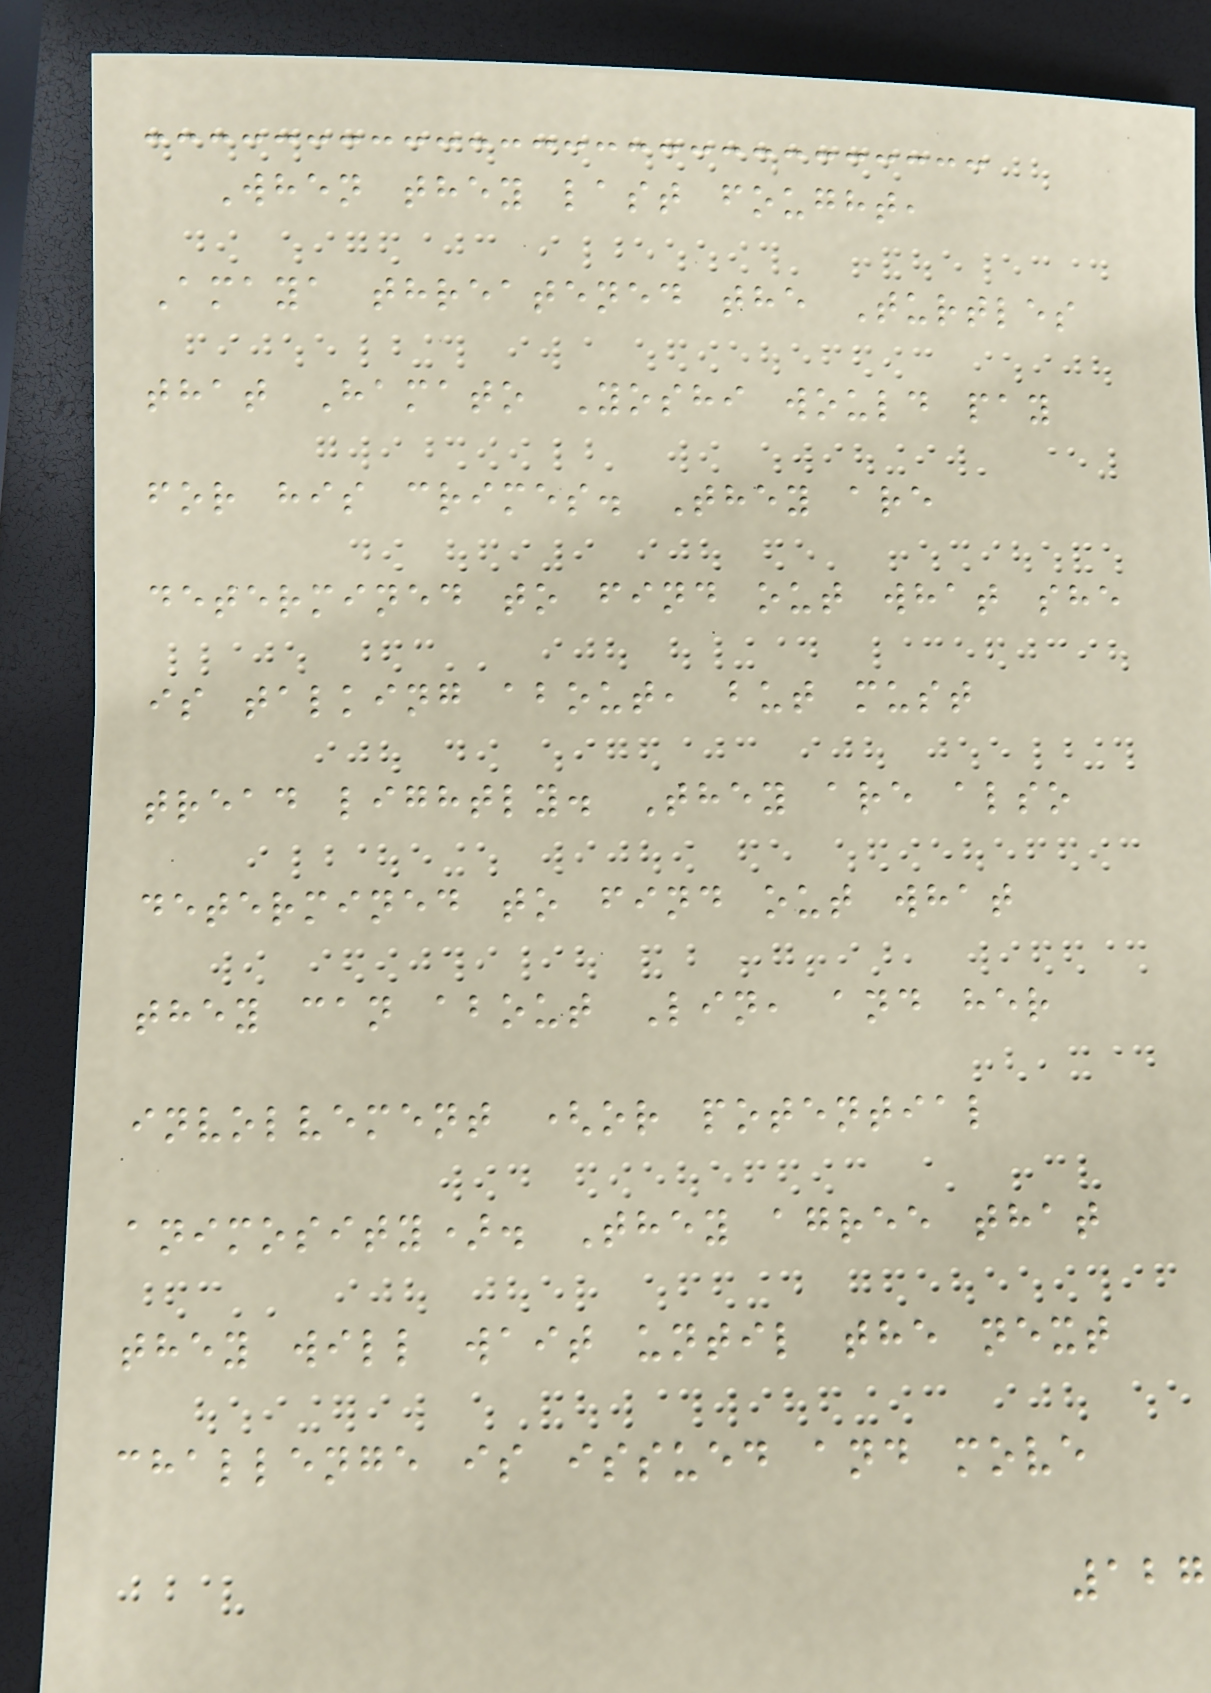When they last fought,
Amaya threatened the Turtles
that Hamato Yoshi would pay
for his crimes. They are
determined to find out what she
is talking about, but must
tread lightly. They are also
determined to find out what
they can about Lin, and her
involvement (or potential
animosity). They agree that
they will wait until the next
challenge is issued and move
127
